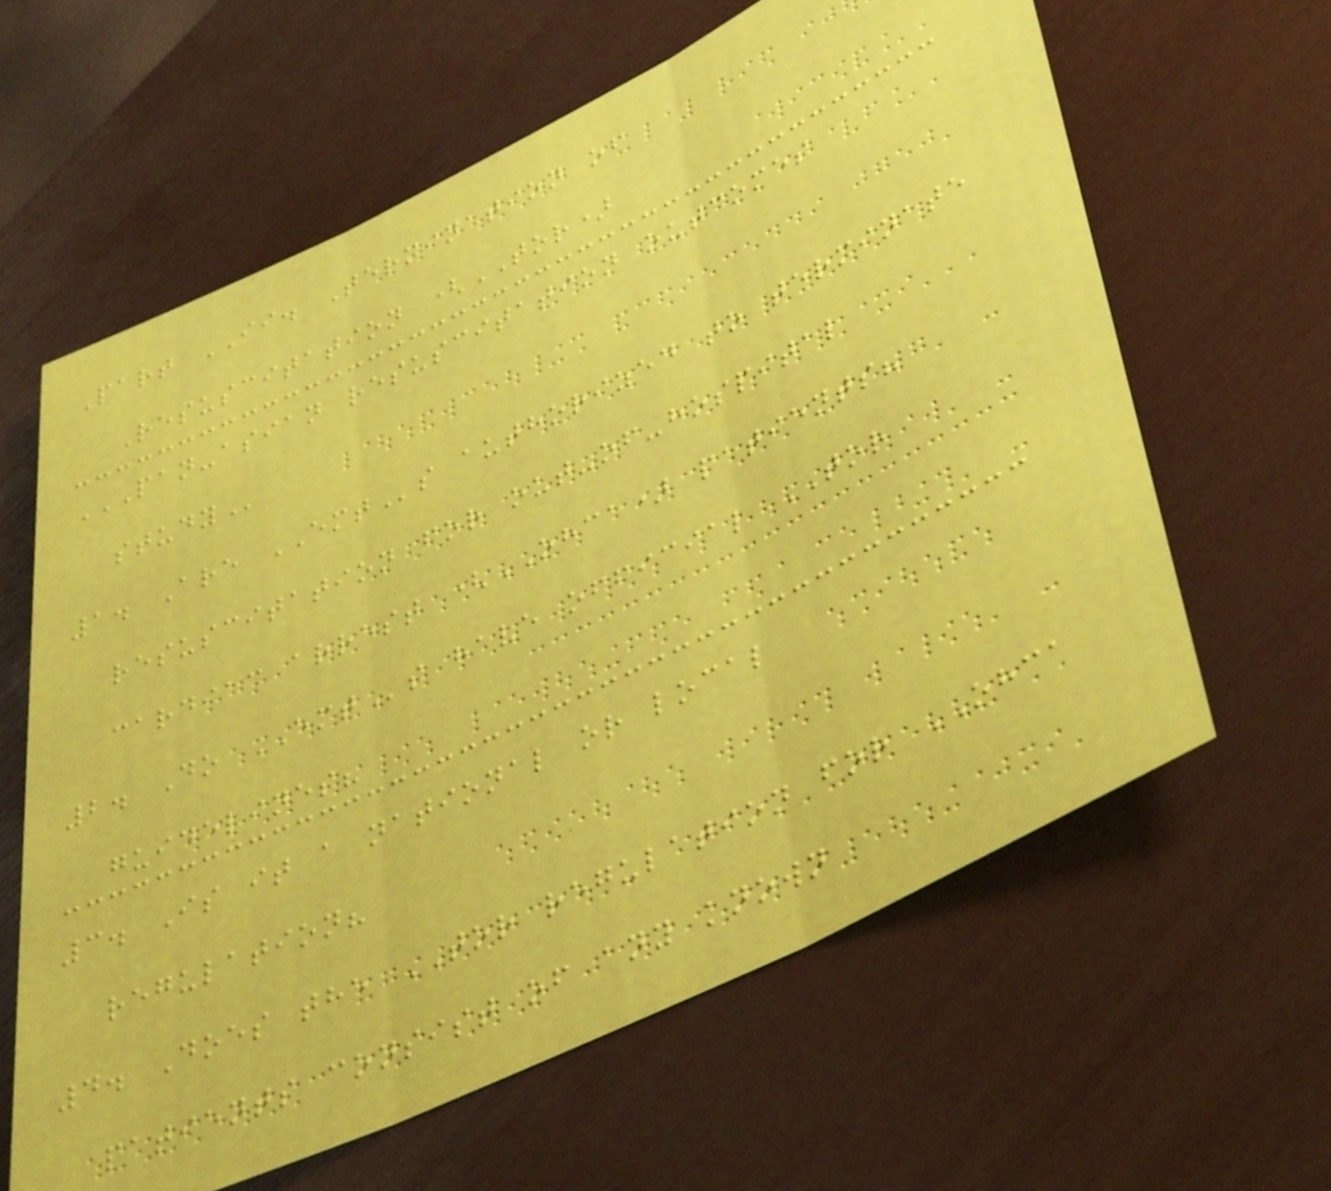Part II. Termination of
Resuscitation (TOR)
PAN-ASIAN RESUSCITATION OUTCOMES
STUDY
1. Are EMTs authorized to terminate
resuscitation for out-of-hospital
cardiac arrest (OHCA) patients?
2. Do EMTs have official TOR
guidelines?
3. Is it a national or local
regulation?
4. Does the TOR regulation for OHCA
patients consist of any known
